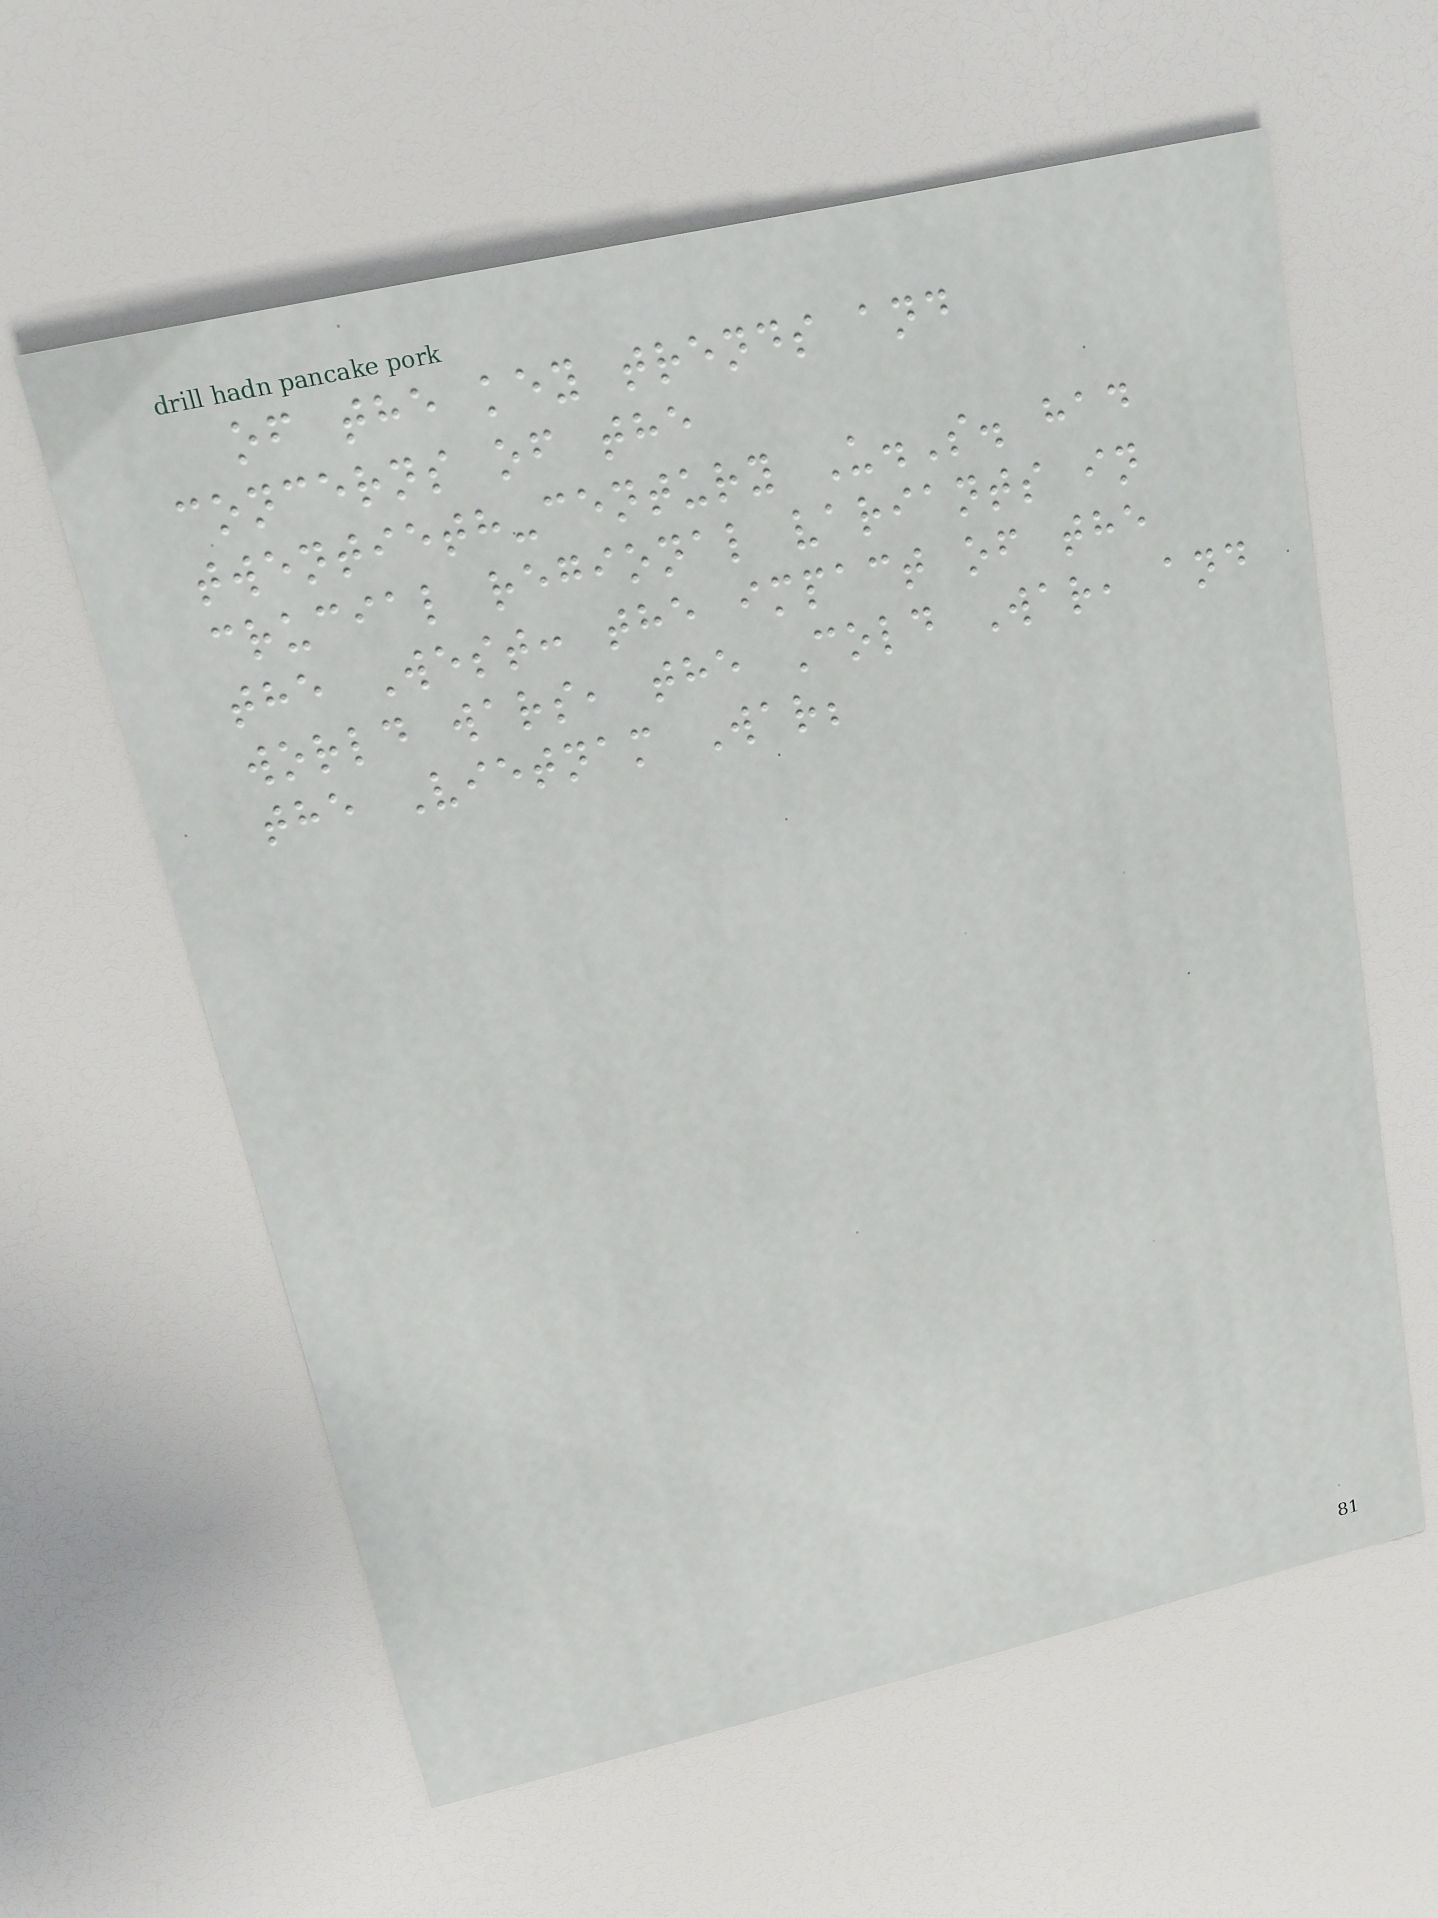of the key trends and
concerns of the
twentieth-century U.S. had
crucial regional variants in
the West: the impact of the
world wars, the Cold War, and
the Vietnam War;
